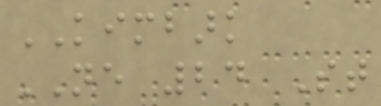KIMBARK
NE 24 St
